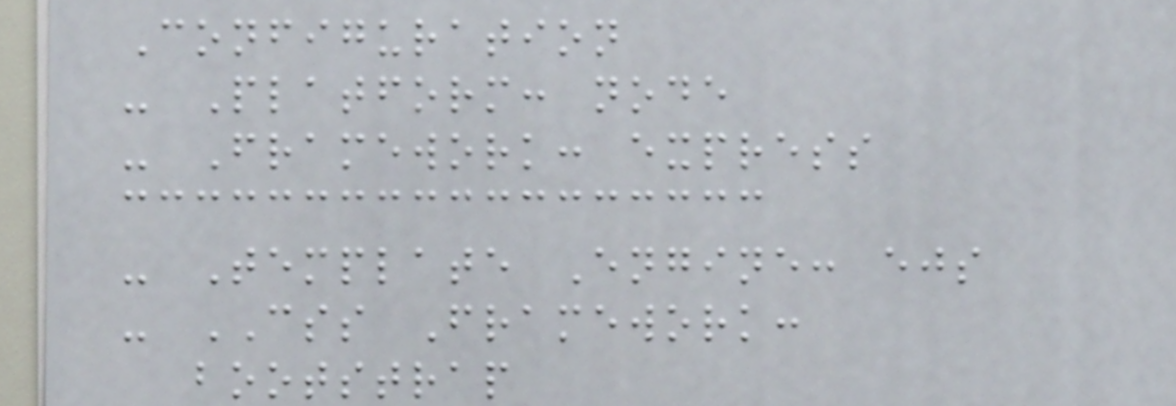Configuration
- Platform: node
- Framework: express
- Template Engine: ejs
- CSS Framework:
bootstrap
